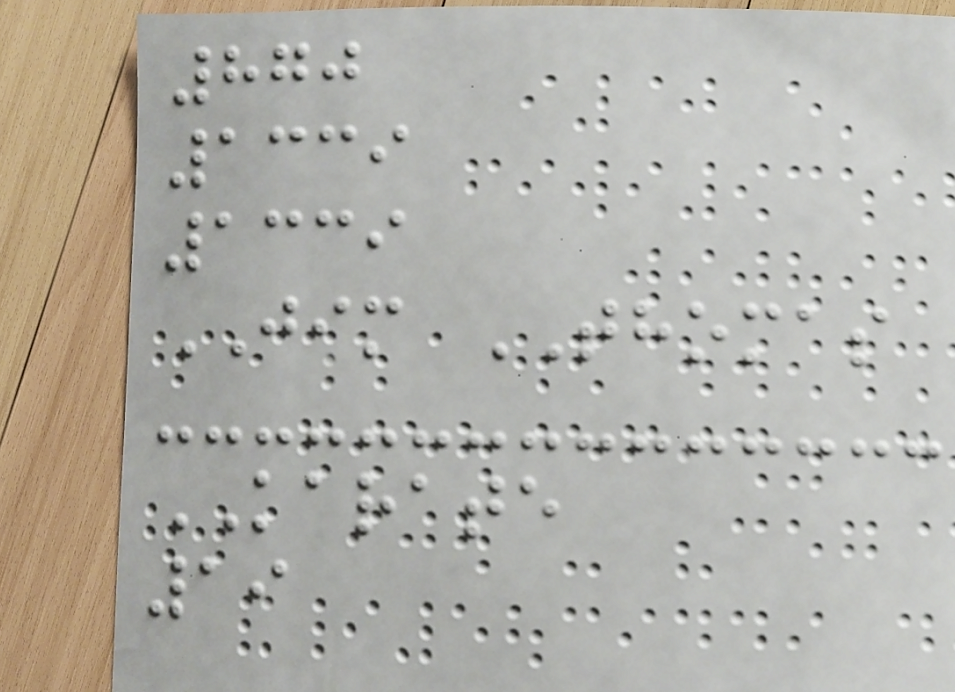870
1339
1339
JIM THOMAS
KARATE
19
